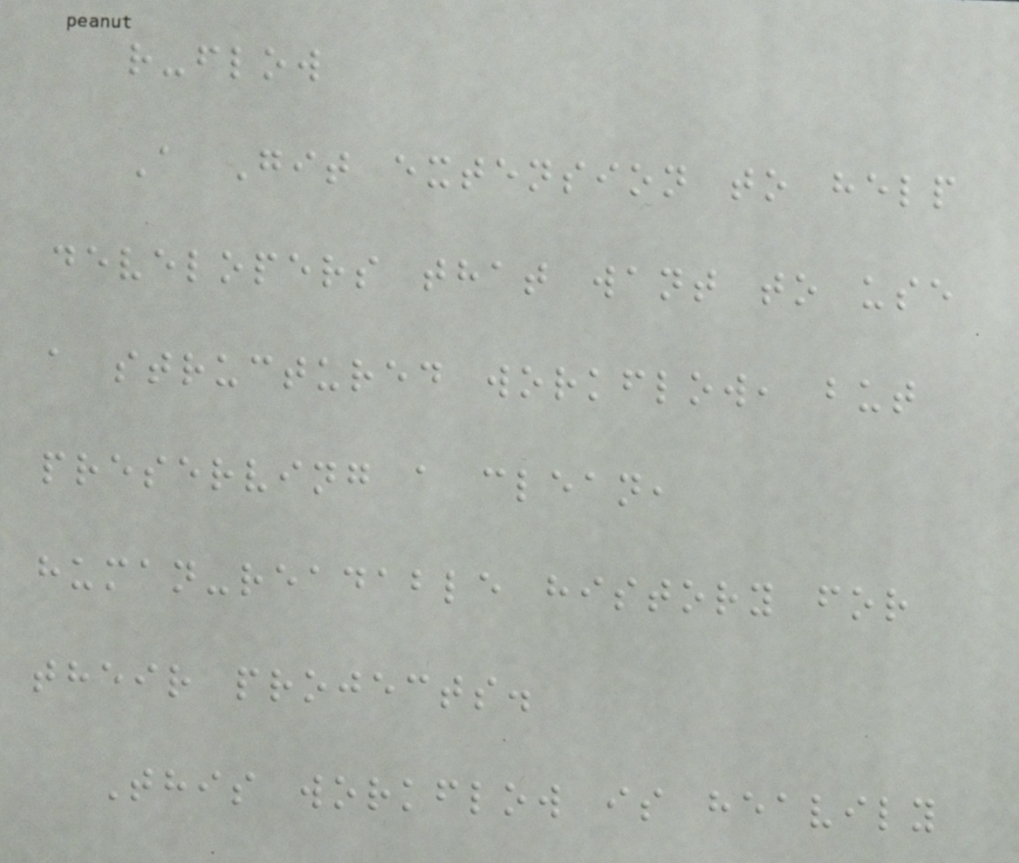r-flow
A Git extension to help
developers that want to use
a structured workflow, but
preserving a clean,
human-readable history for
their projects.
This workflow is heavily
